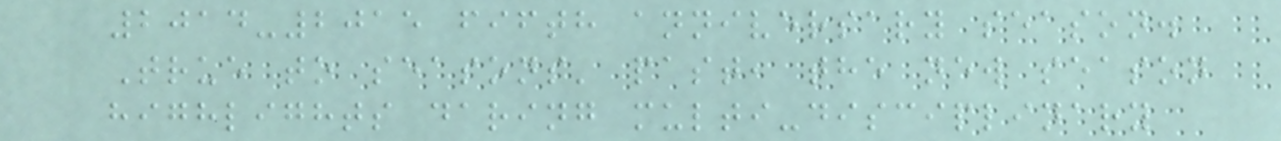2014-2015 fifth anniversary season.
True to seasons' past, the new season
highlights daring multi-disciplinary
